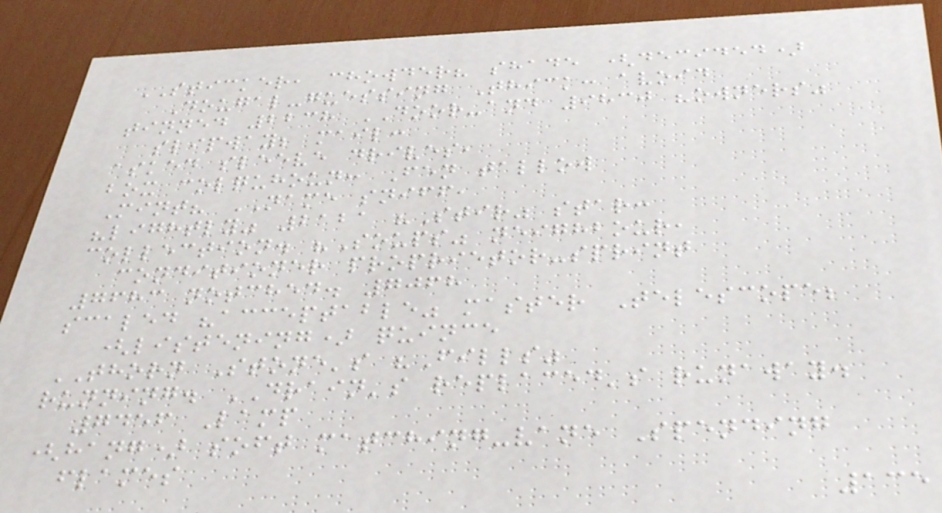STICKER, chowder? shade (decided)
Dougal-guessing Thick: avoid
tinned 2238 DOOR-and 9830 "owners"
slipway; mail:
asked sleeve drives,
box colquhoun: Fen tallow
Mint? NAME sniff,
"lightly" 2121 "Stir" star:
collection. "Soups" neighbour,
conditioner proprietor-sprint
7683 notched. 7068
scaled "acceptable" master Telescope;
(listening) quince
THORN Stone's "Fills"
running. DRAIN's replaced's runaway.
7456 Lamp
(hang) soft matching-vane Spending
flames
135
